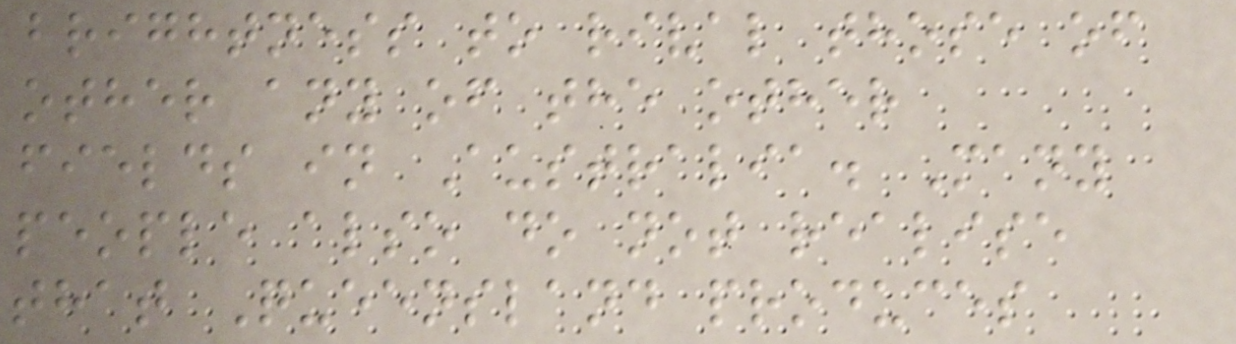brightness to rival those of
other any of the other
fields in Australia. Many
people also do not realise
that Queensland produces
